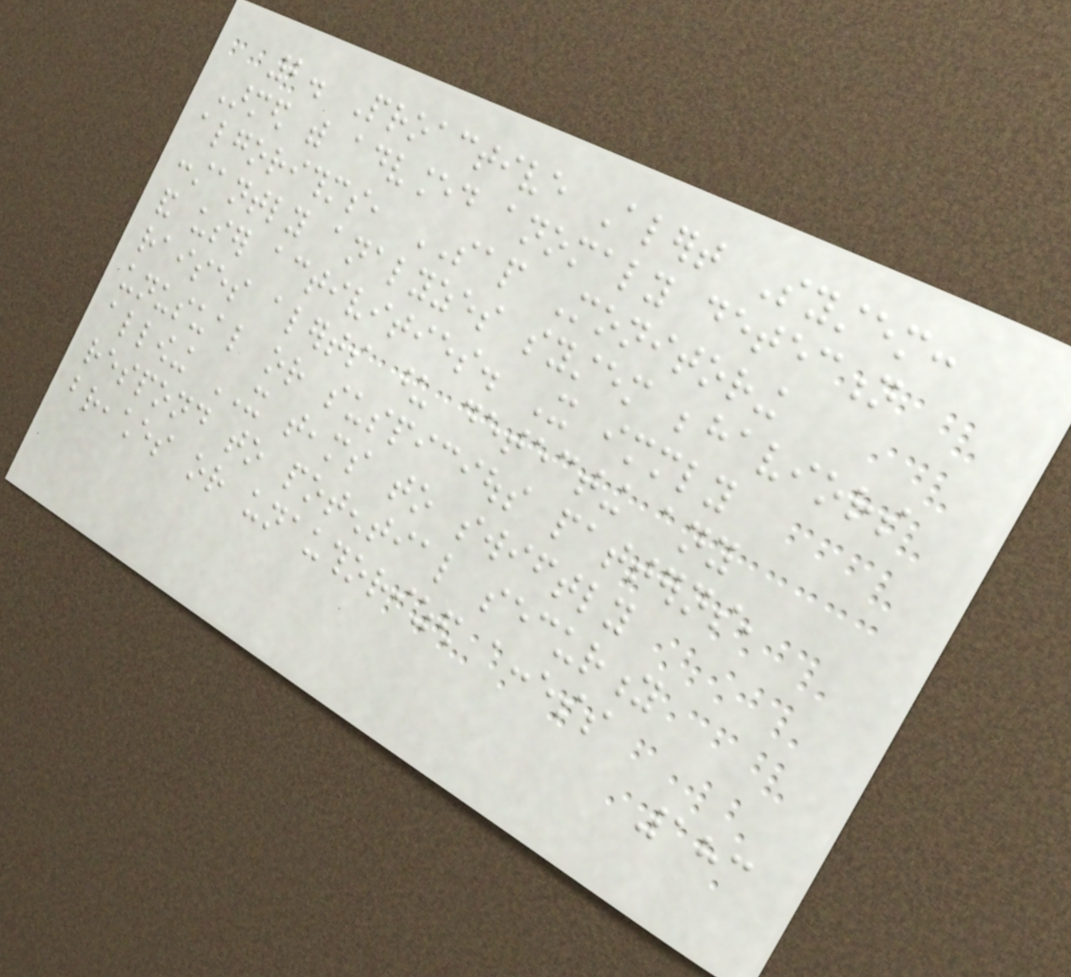2. Proactive Alert System:
Armed with advanced anomaly detection
algorithms, SAP Monitoring
constantly analyzes system behaviors
and user activities. It immediately
raises alerts upon detecting any
unusual or suspicious patterns,
allowing IT teams to swiftly
respond to potential security
breaches or unauthorized access
183
